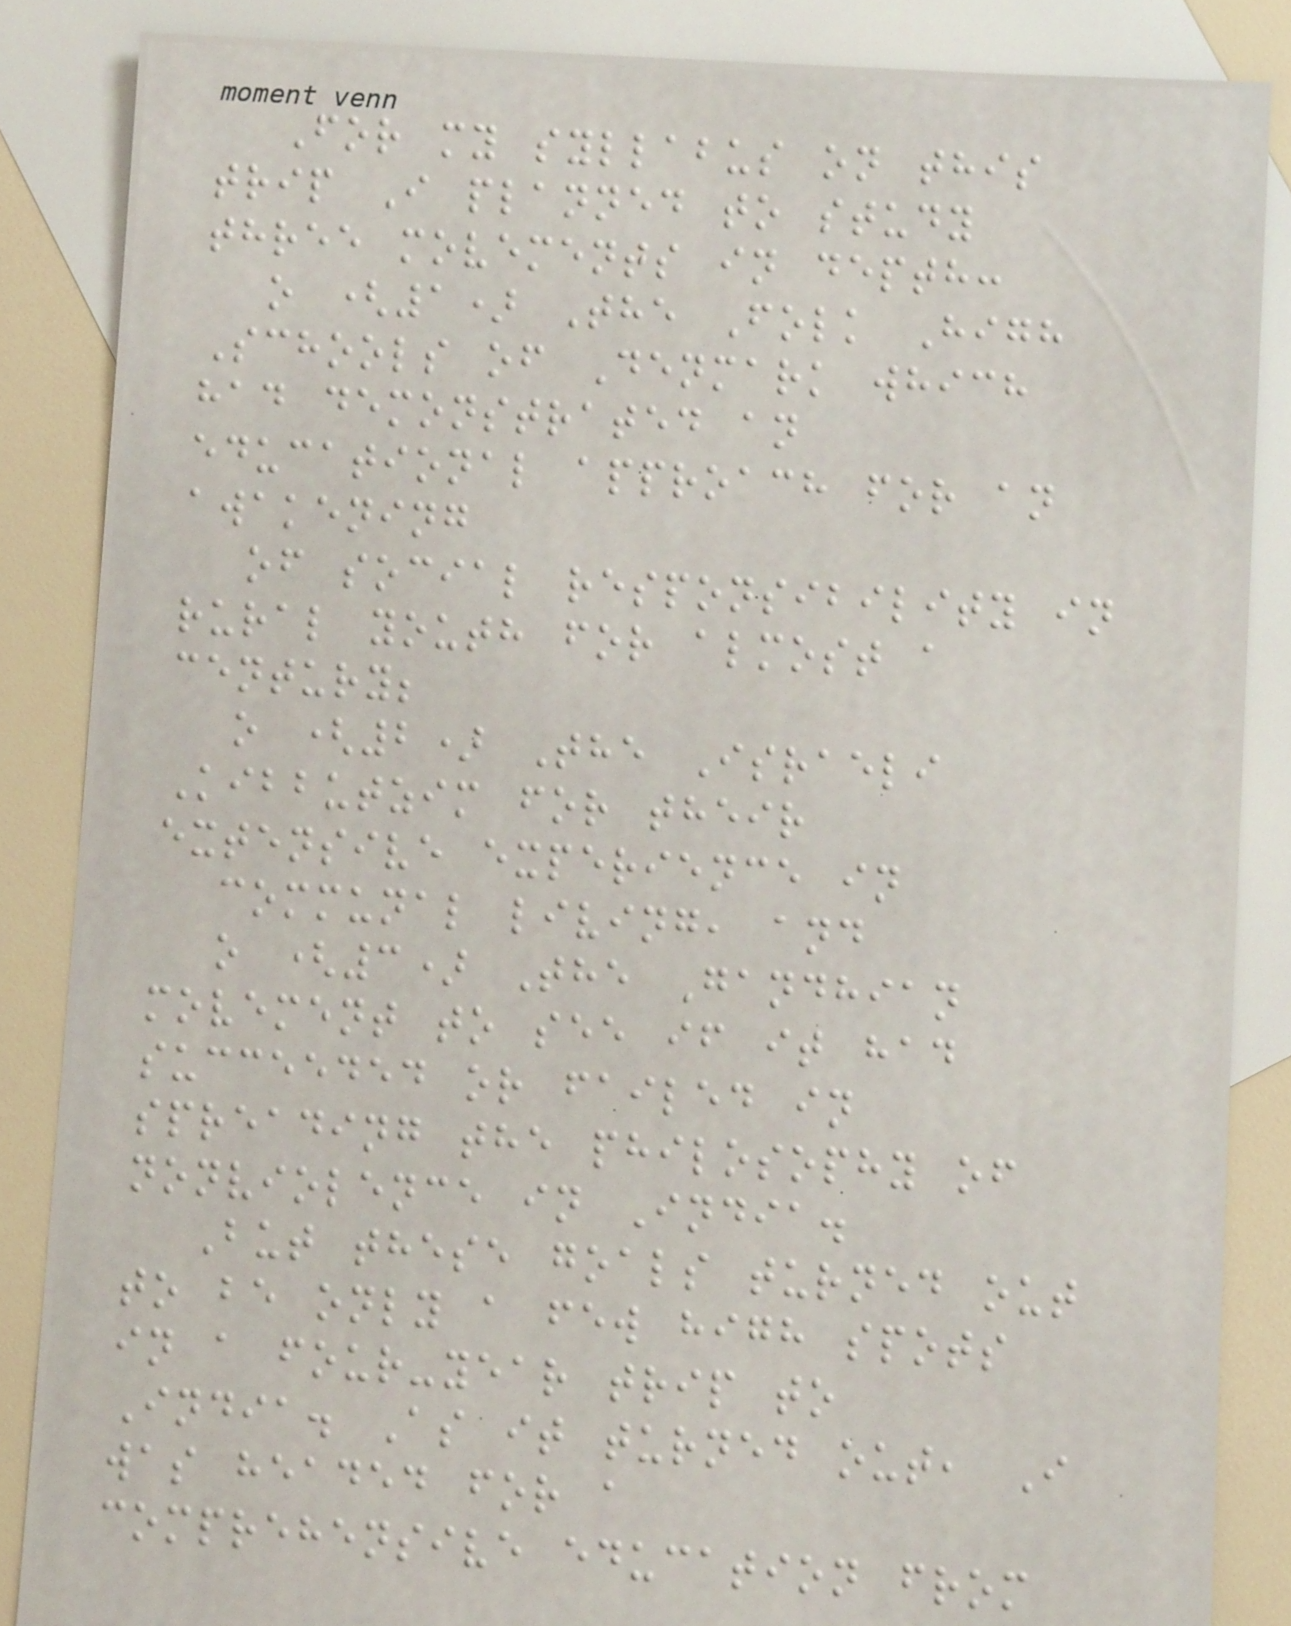For my syllabus on this
trip I planned to study
three movements in depth:
o (1) The Folk High
Schools of Denmark which
had demonstrated an
educational approach for an
awakening
of social responsibility in
rural youth for almost a
century;
o (2) The Israeli
Kibbutzim for their
extensive experience in
communal living, and
o (3) The Gandhian
movement to see if it had
succeeded or failed in
spreading the philosophy of
nonviolence in India.
But these goals turned out
to be only a few high spots
in a four-year trip to
India. As it turned out, I
was headed for a
comprehensive education from
